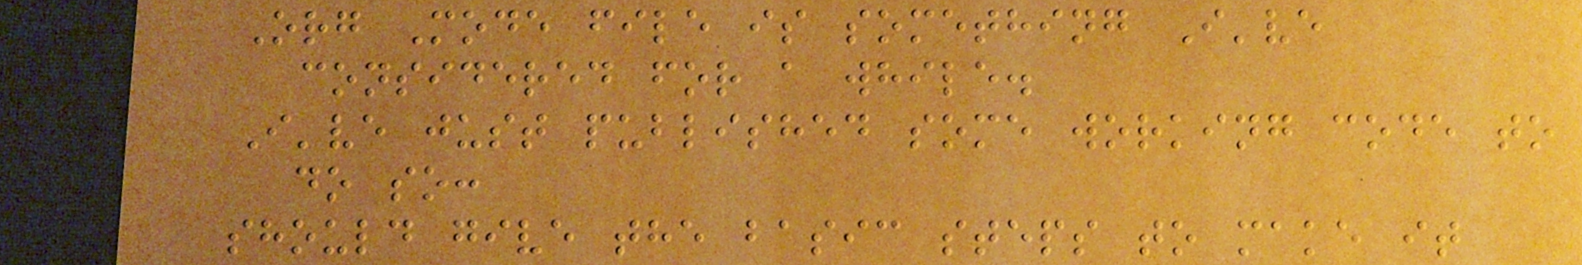Org Mode file is something I've
considered for a while.
I've just published some working code to
do so:
should give the basic steps to make it
